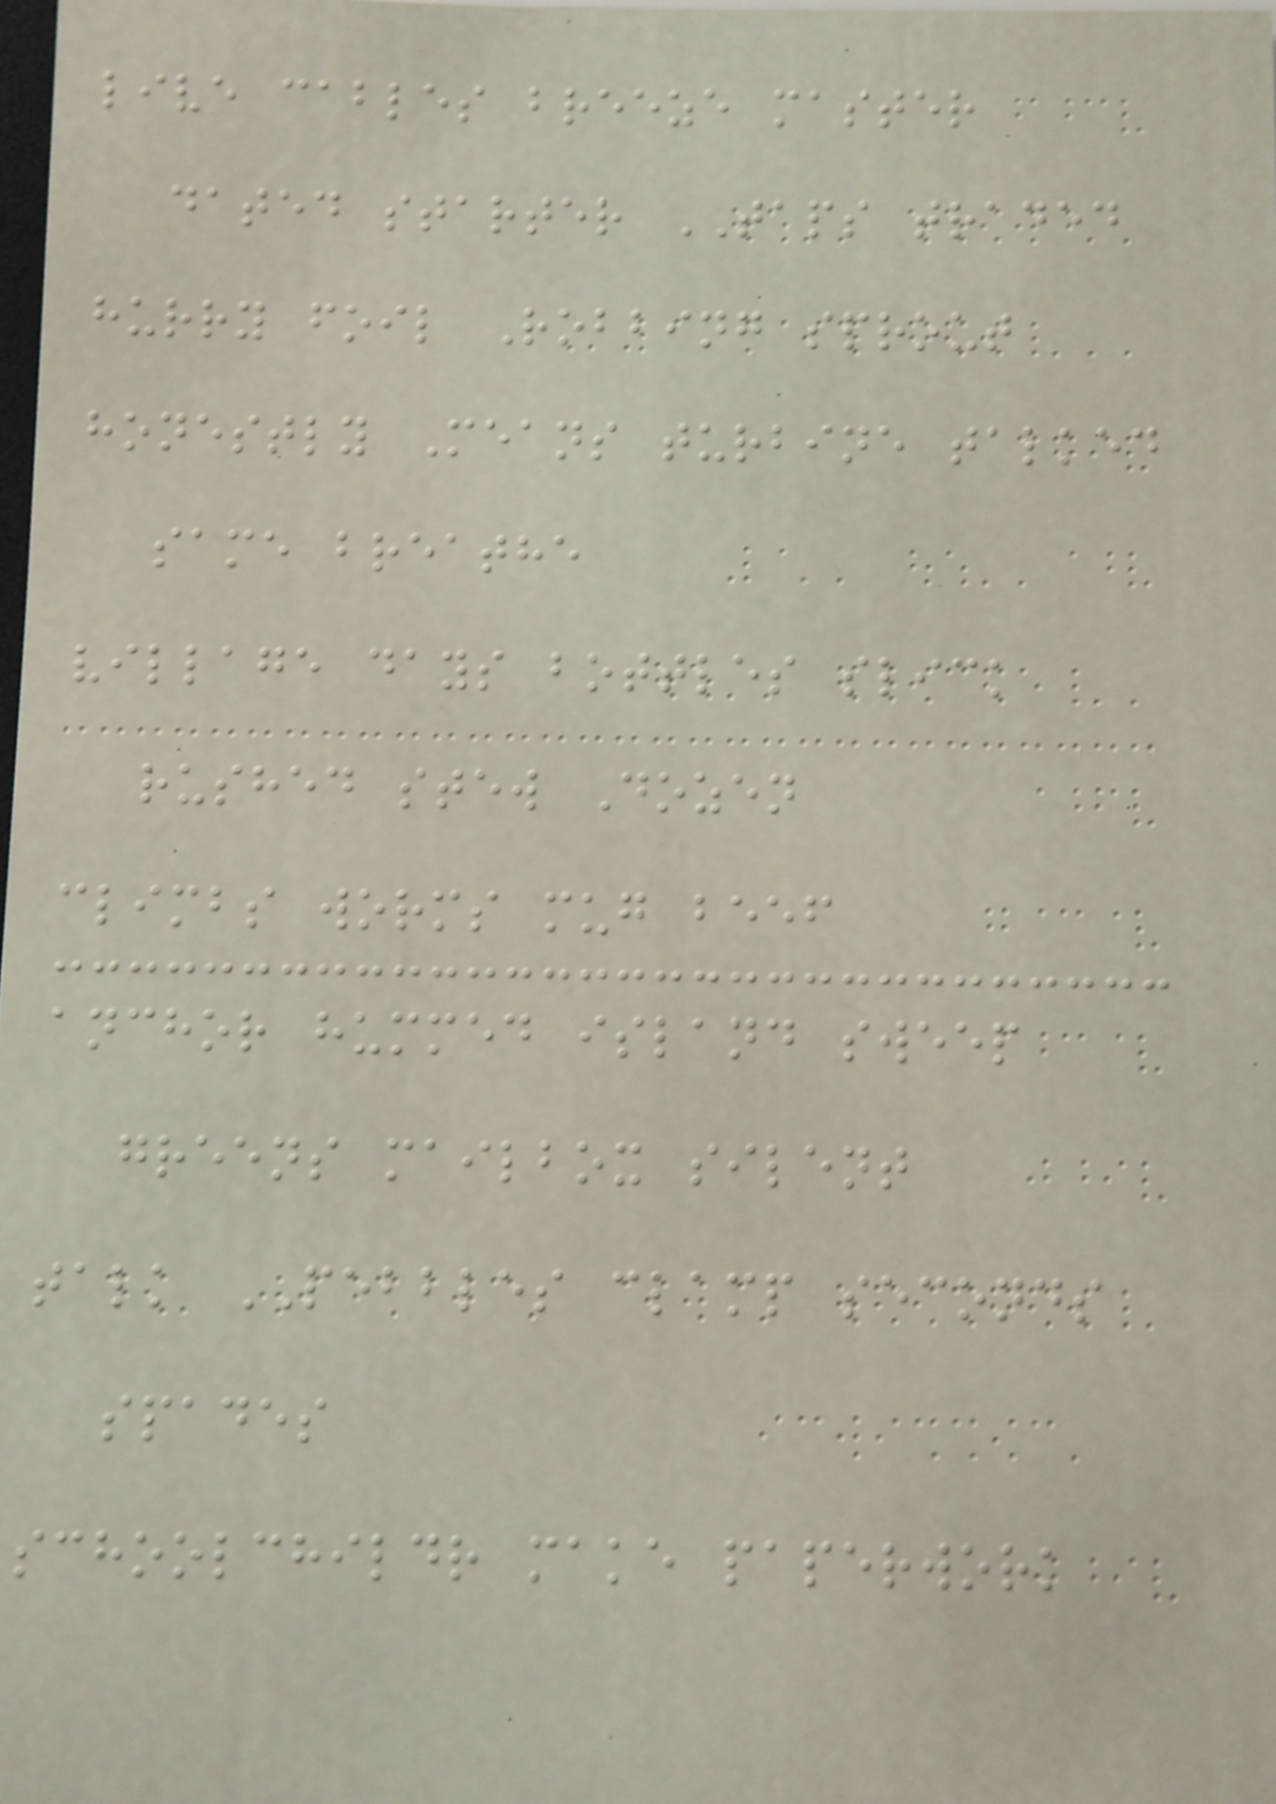live cables breeze master
dated starter TAPS traded
hurry foil Robbing sprout
honestly Means turbine talked
same breathe
village days bottles slick
rushed stew Dozen
climbs worms mug beef
anchor hummed island sweep
greens mailbox silent
talk PEBBLES clamp seconds
spades
schoolchildr make paperwork
